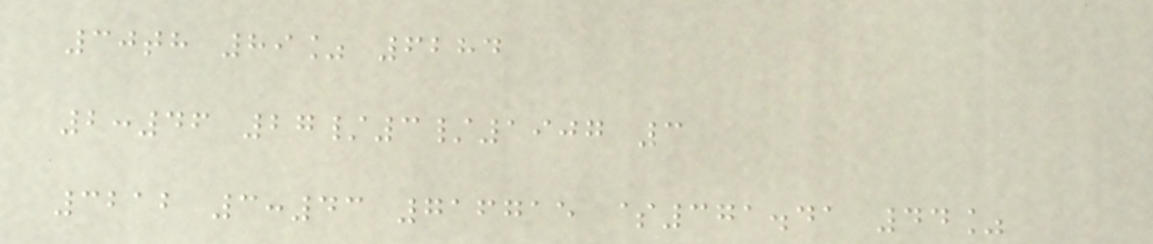30th 89% 6284
2:46 27/3/1907 3
3212 3:43 716715 $371.41 44%
